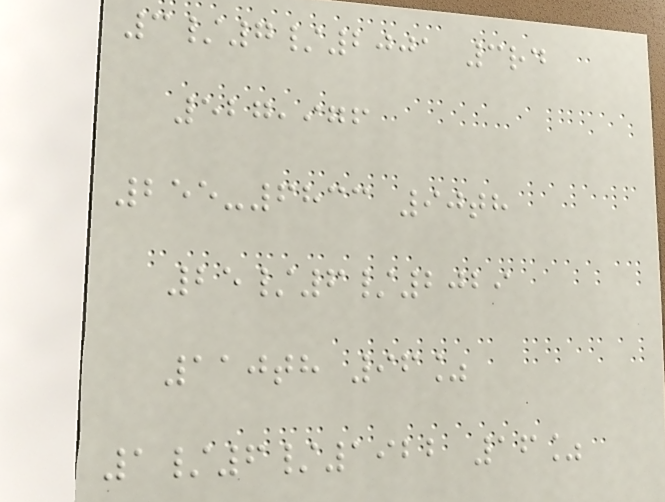3/7/2001 3rd
527,976
255-6833 90th
25/6/2029
110th 96%
1/6/1922 16%
